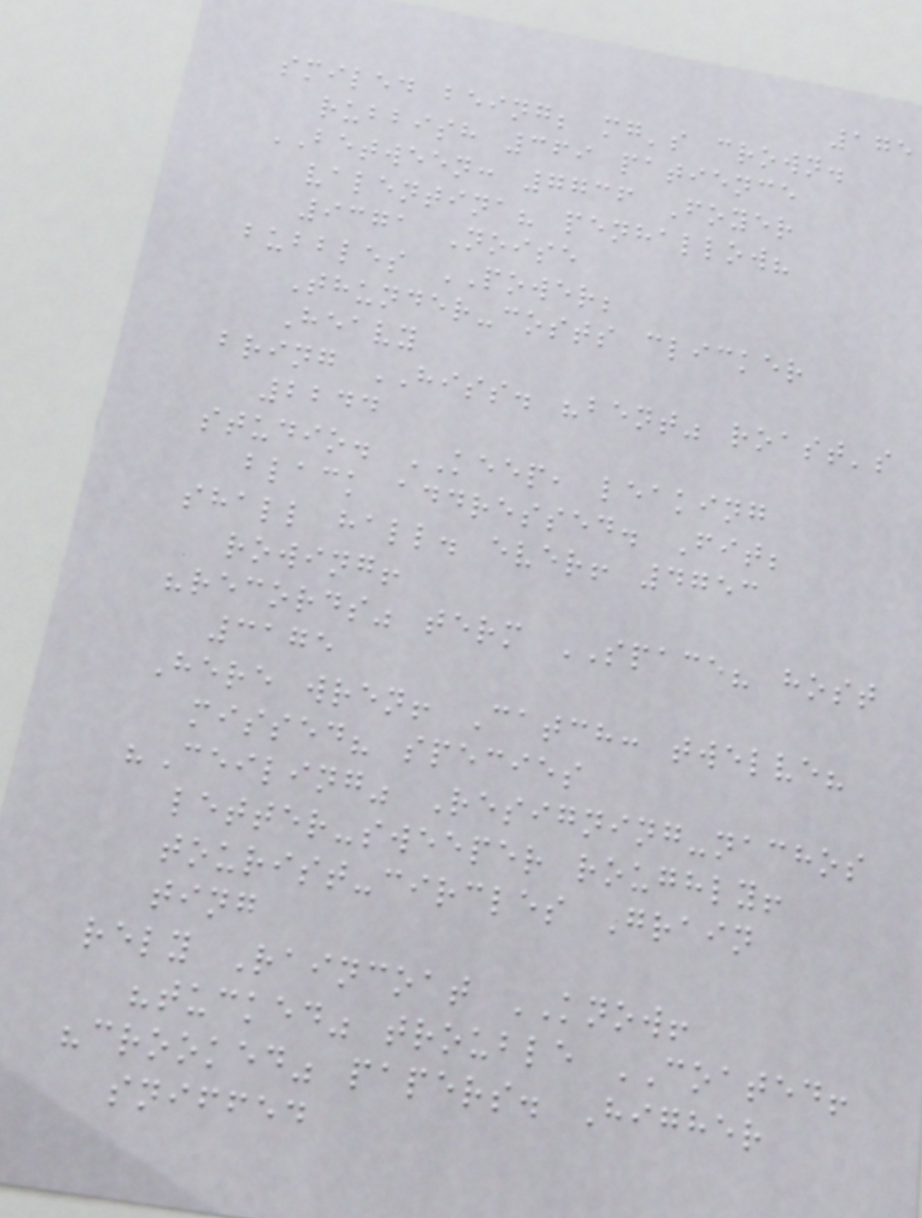175
smiled being; mg's crown.
rubbish 369 patience
BETWEEN: 7736 Foyer
valentina? penhallow?
9371 Noise
bubbles POWER;
Thunder-costs clicker
Heavy
bring HISS. "bent" roast's
2244
studio. KEEP, leaking
black addressed. Fit;
shall hall. ever! 4753
rowing!
"records" term SPACE? host
3175
Here wren! Catch: twelve?
missed? species
"Ceiling" Resigning-nachos
letter-sweeper roughly!
tourist-circles Grain
ting
rely Raincoat KNOW!
"tucked" trouble COATED!
"crooked" papers. Higher
sniffed
